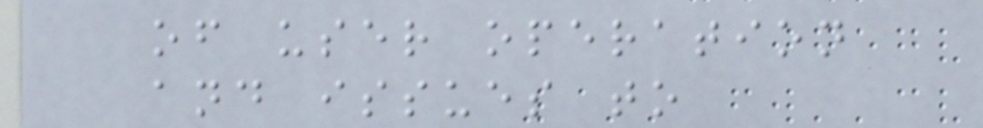of user operation
and issues to
